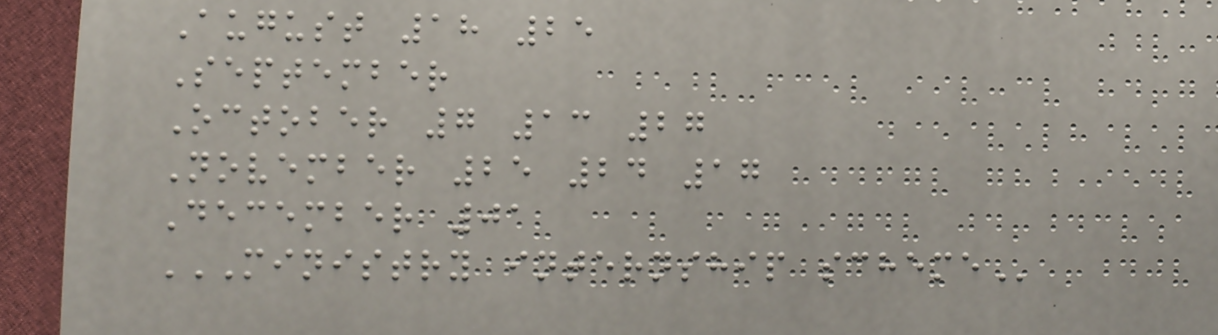August 18 25
September
October 7 13 27
November 25 24 17
December 01
MINISTRY INTERNSHIP SCHEME
